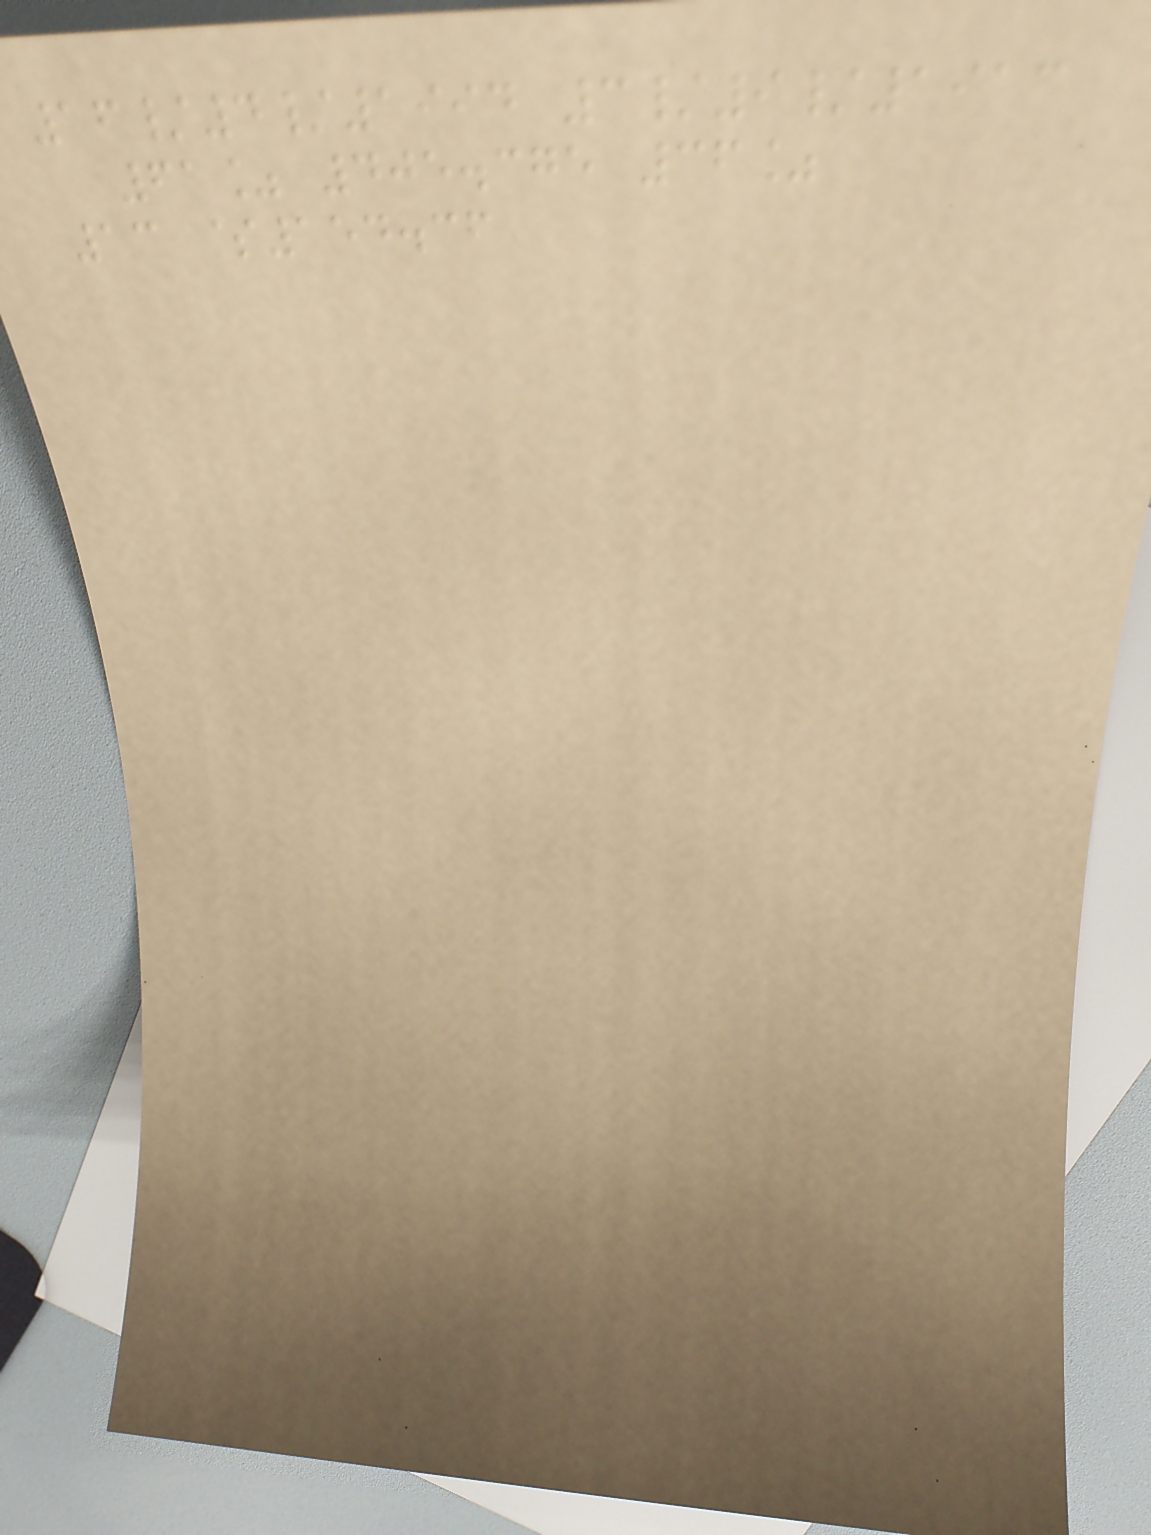16/4/1994 3/9/1913
61% 405.375 36%
13 $154.36
